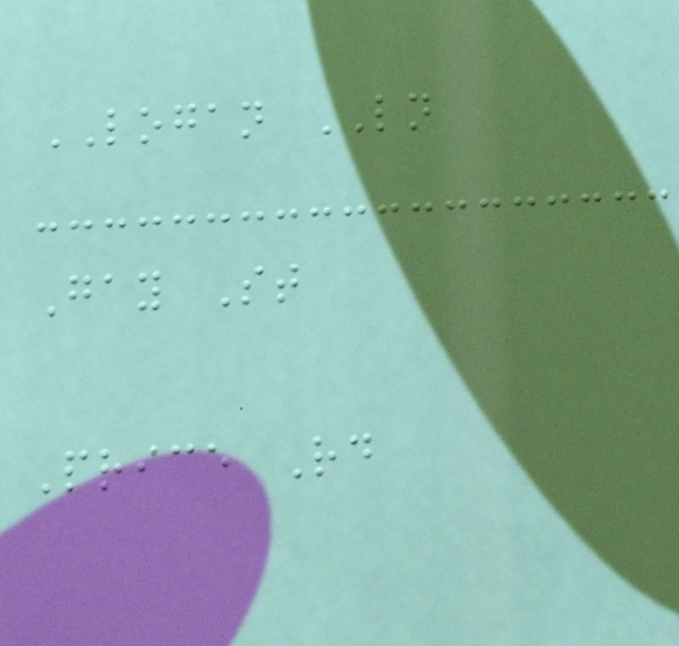LOGAN LN
Gay St
Price Rd
